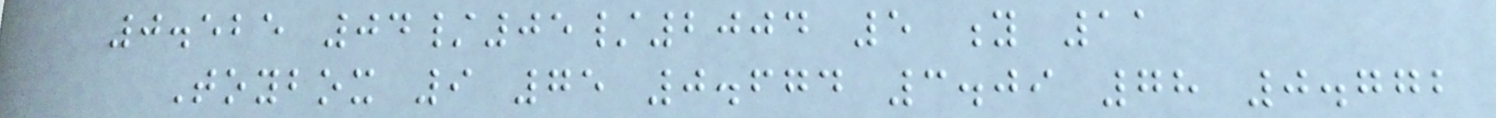0.525 04/05/2004 5 y 11
Toybox 9 75 0.674 3.09 78 0.772
